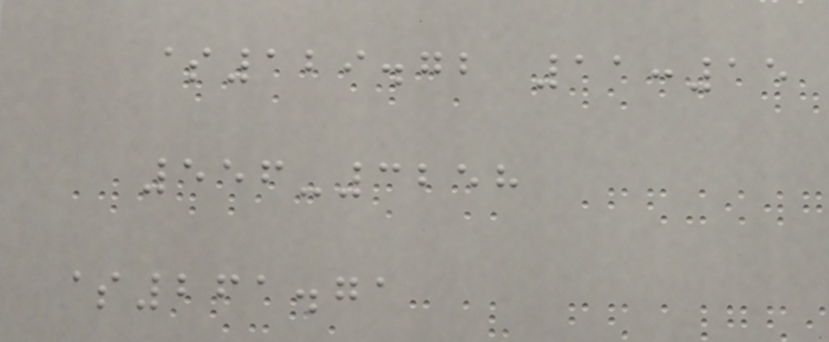$129.72 11:15
556-3258
$261.71
